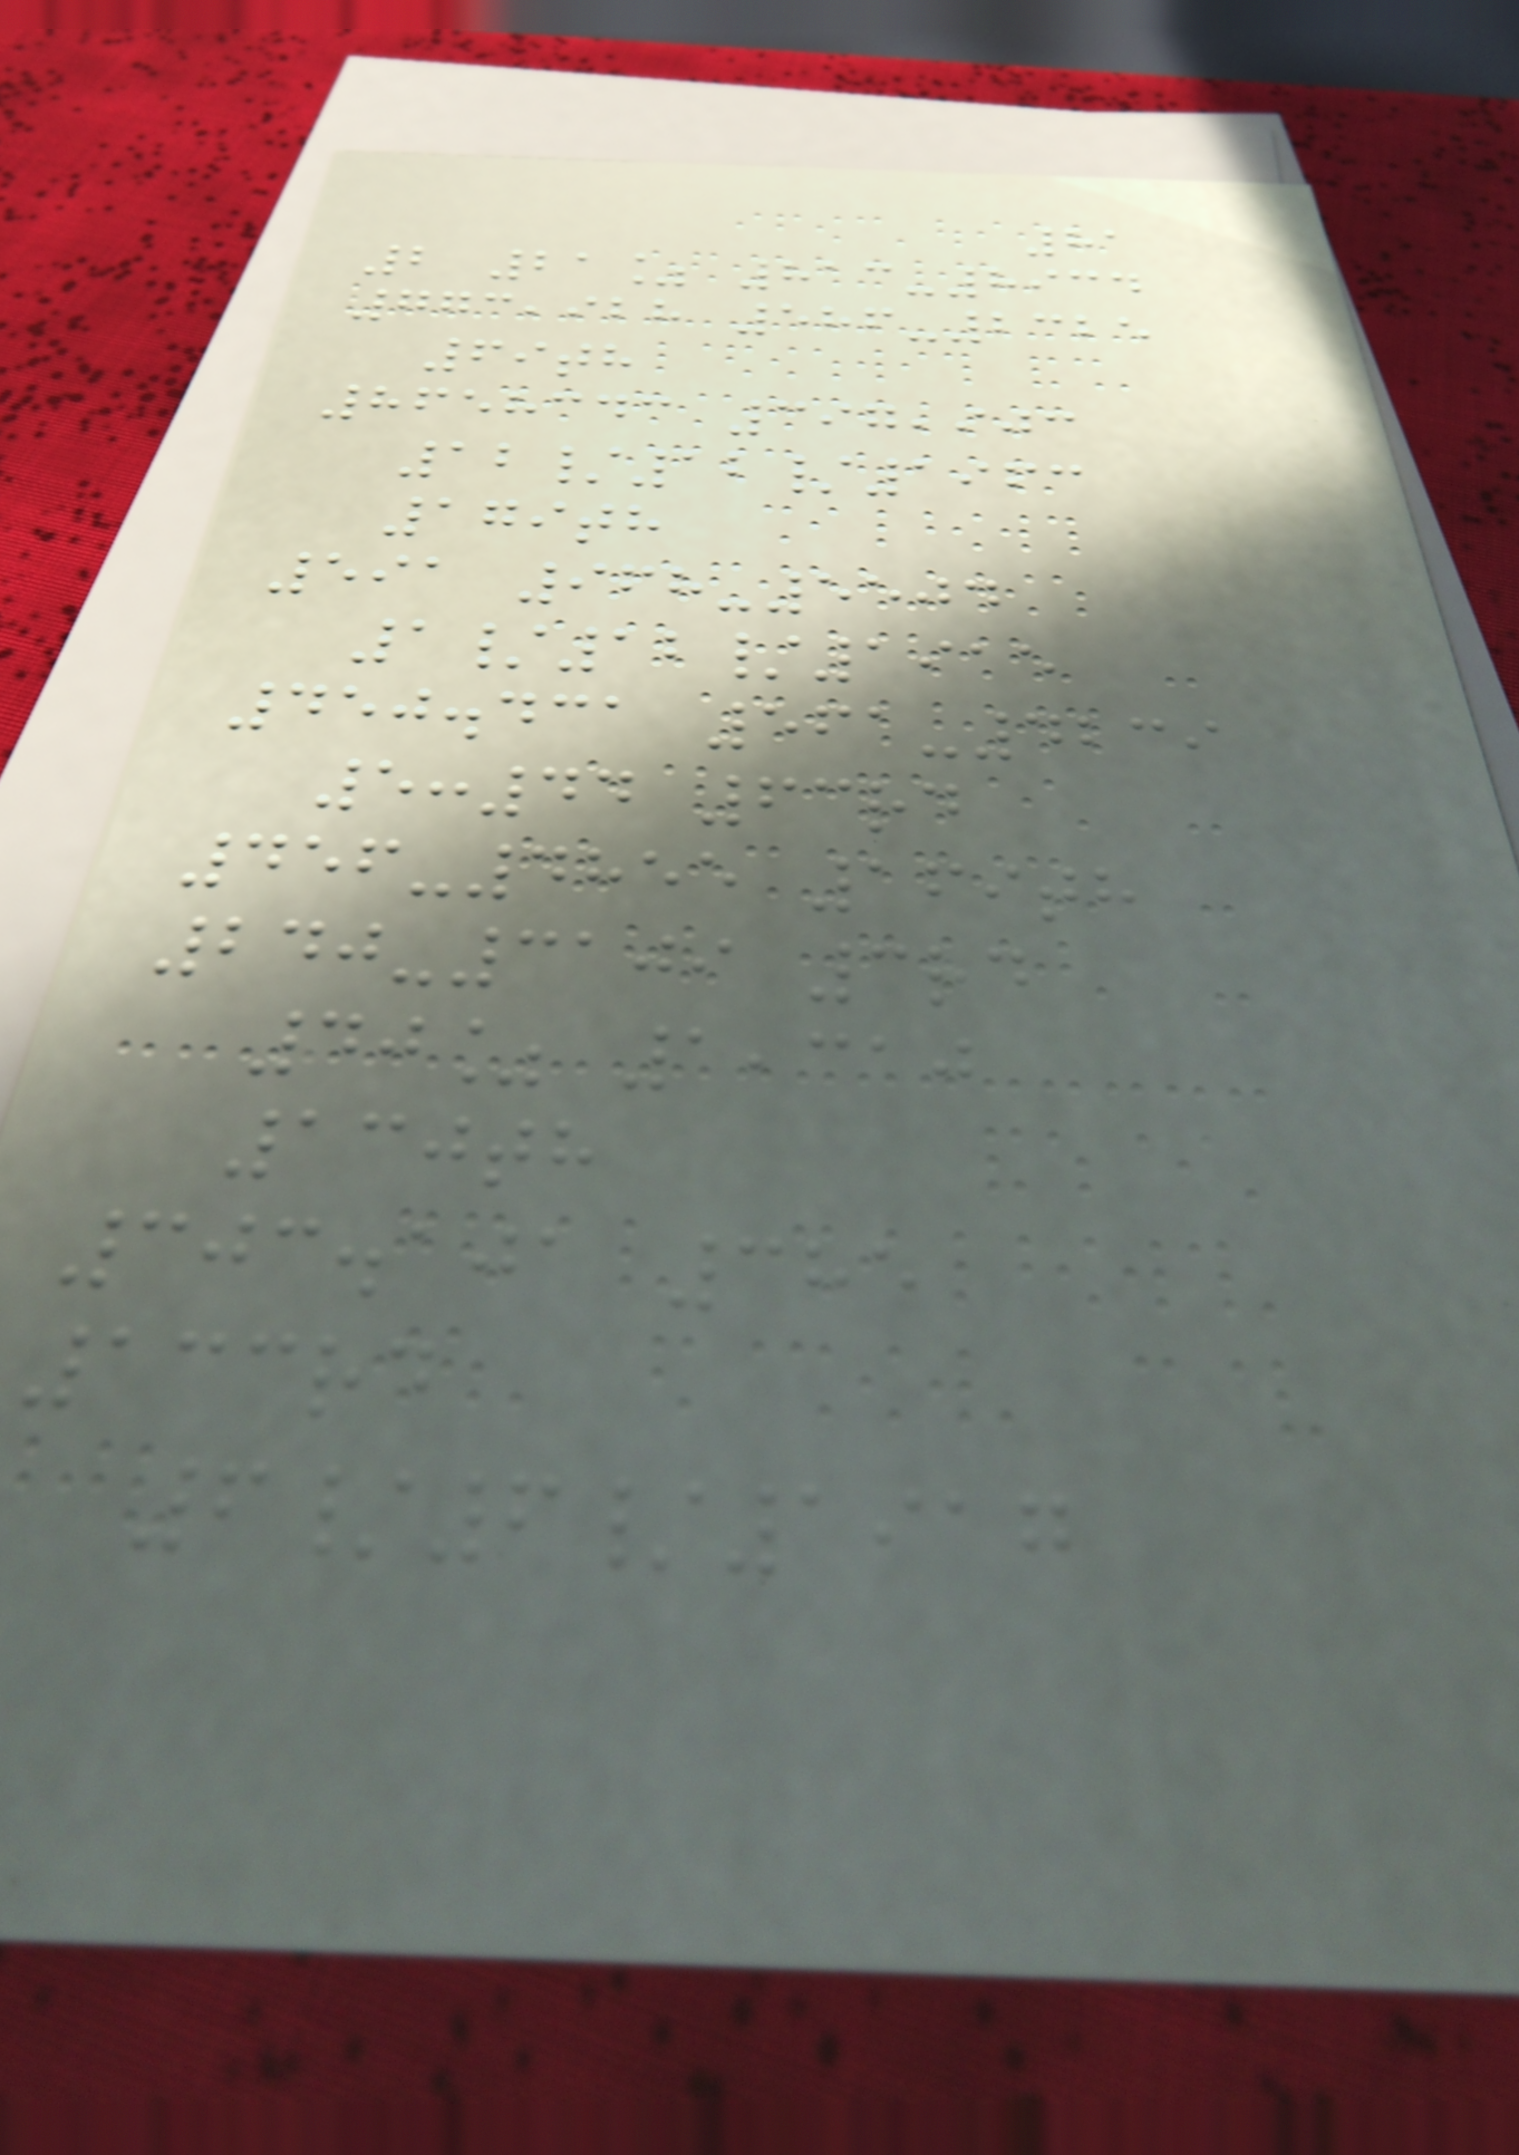81
2 21% 813-8934
773,928 586-2325
69th
8658343 397,903
12/12/1963
179th
591 968-5504
1/12/1915
450.431 561-4239
5:44 63rd
456-4855 169th
240-3109 3rd
40% 1,310
130th
303.101 385
133rd
6/6/1917
